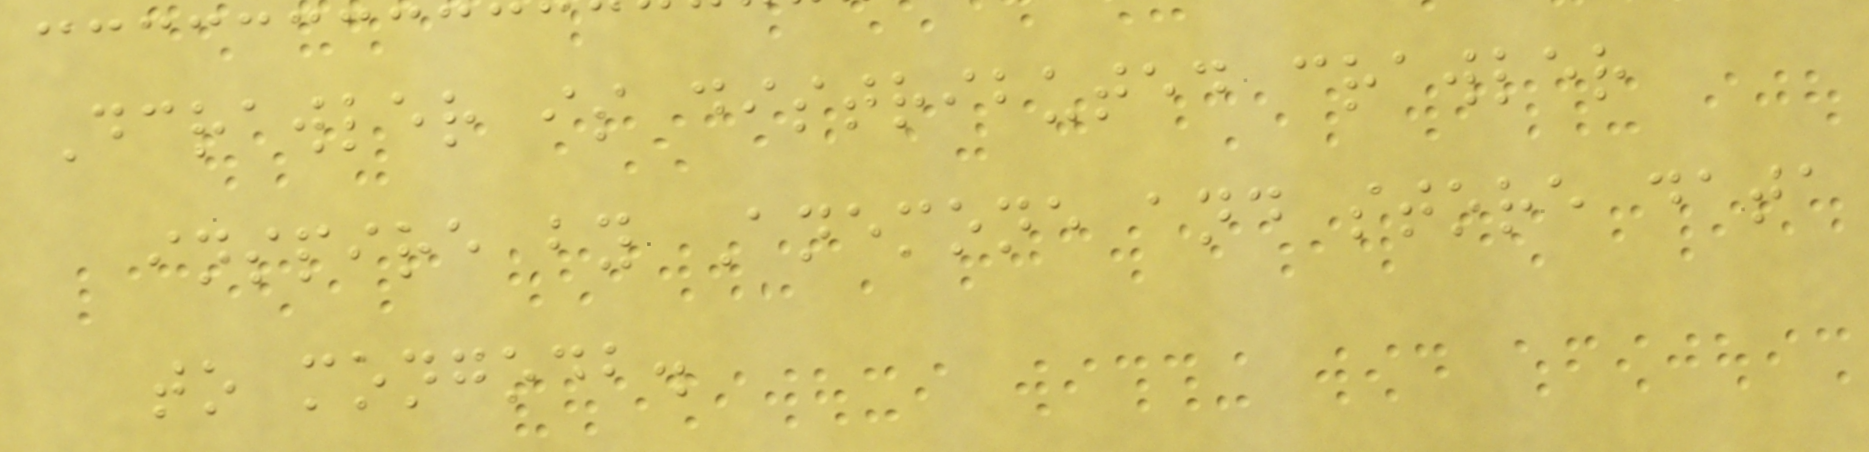Dcrawler is distributed crawler
inspire by Anemone and store data
to mongodb.
